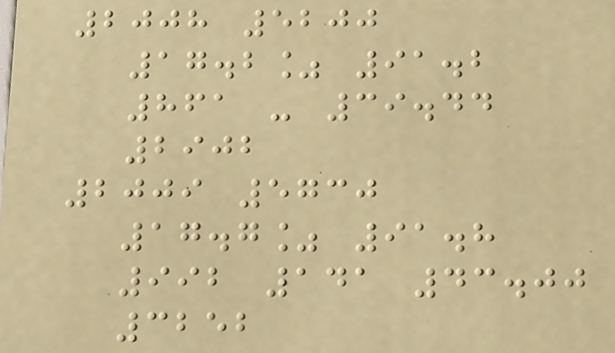2008 5200
17.2% 91.2
861 - 39.44
2902
2009 5730
17.7% 91.8
992 141 43.00
3252
